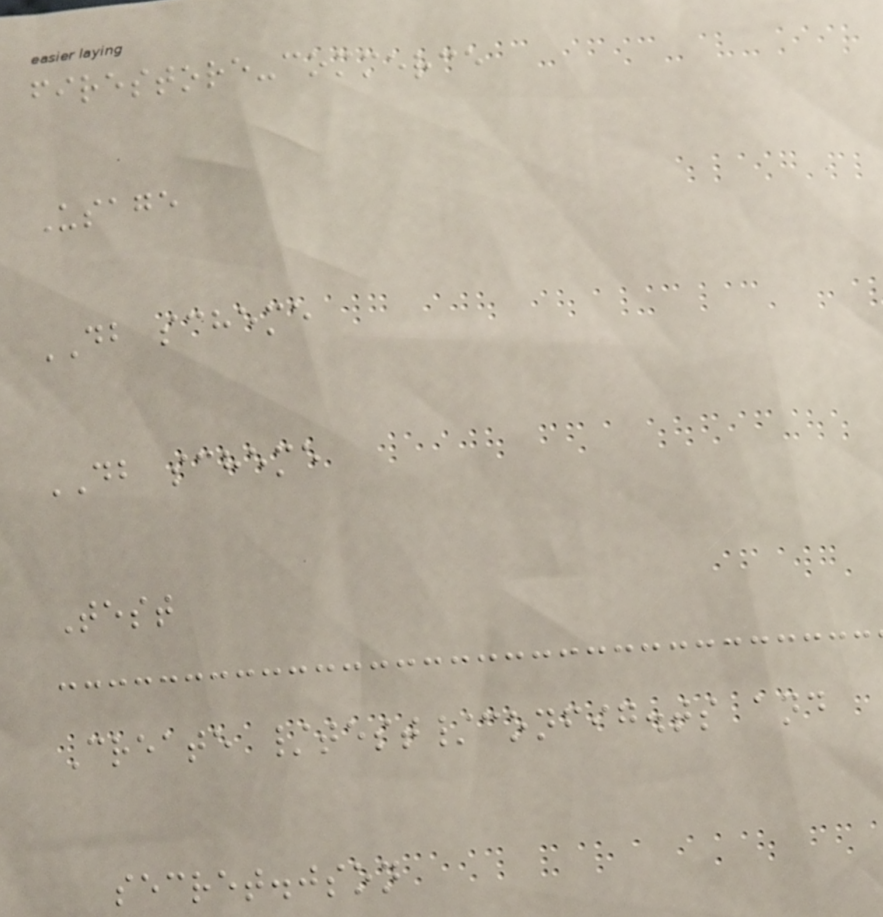firestore-commerce
Usage
DB scheme
DB scheme
Test
Create /test/config.ts and
secret.json
